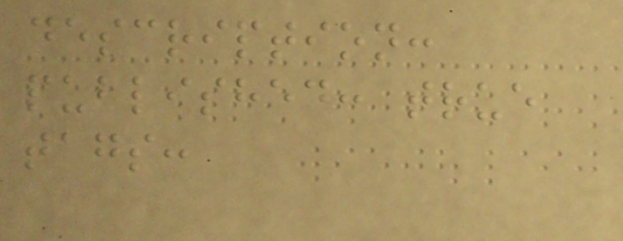description:
published: true
tags:
